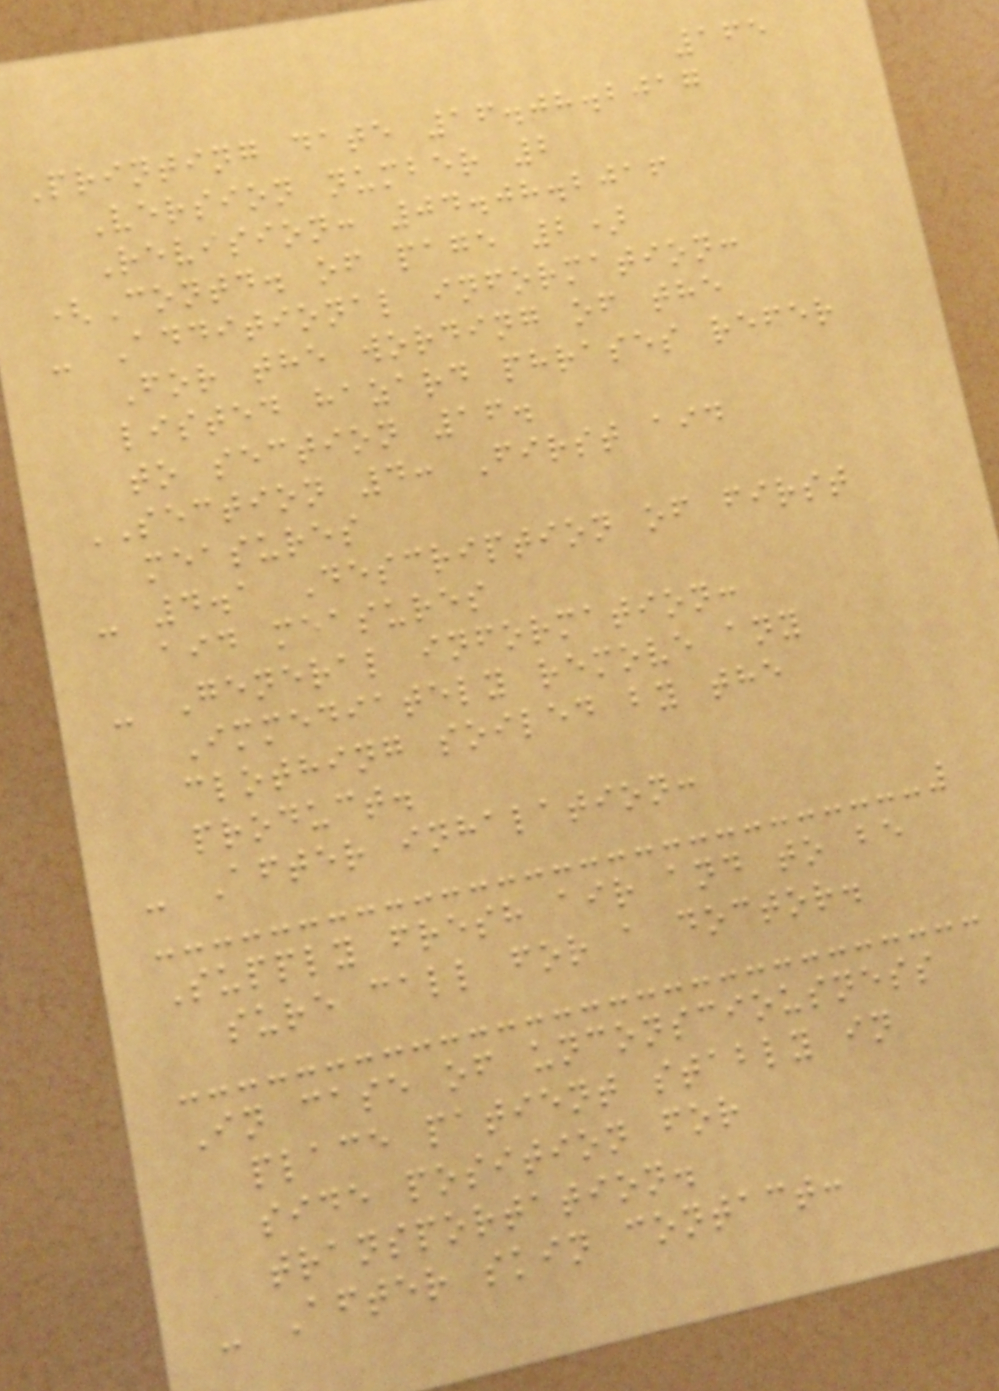165
Printing date 16.08.2017
Version number 2
Revision: 04.08.2016
(Contd. of page 2)
- Additional information:
For the wording of the
listed hazard phrases refer
to section 16.
SECTION 4: First aid
measures
- 4.1 Description of first
aid measures
- General information:
Immediately remove any
clothing soiled by the
product.
- After inhalation:
Supply fresh air and to be
sure call for a doctor.
In case of unconsciousness
place patient stably in
side position for
transportation.
- After skin contact:
